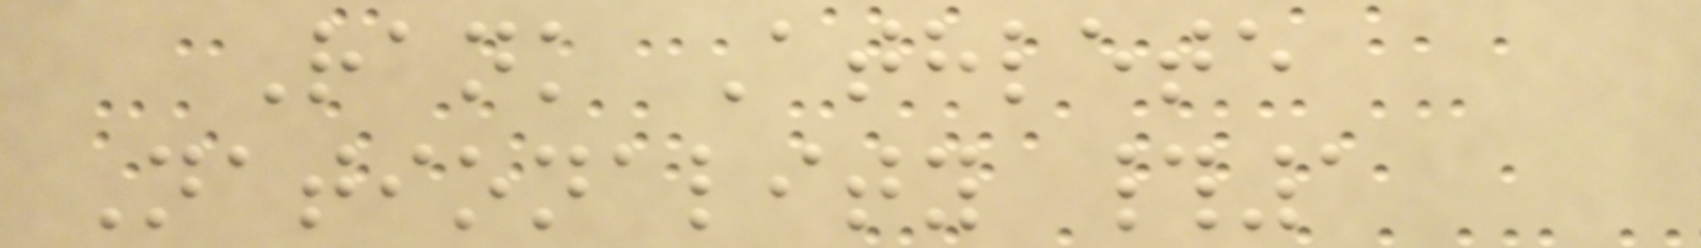Rank Athlete
Nationality #1
